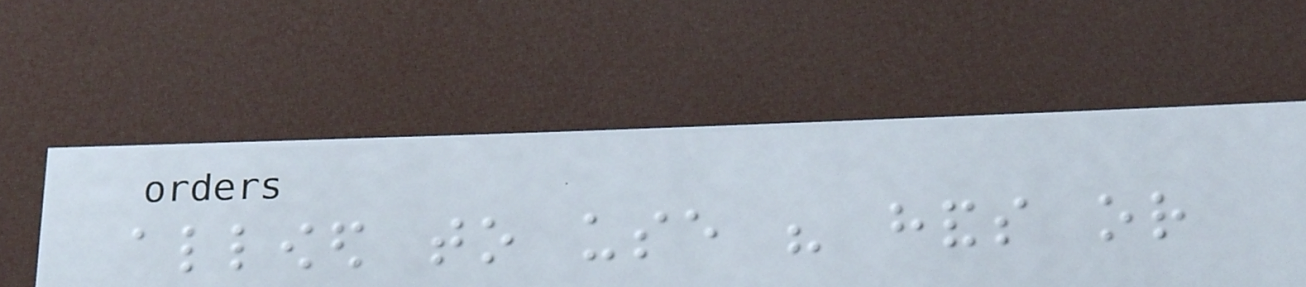allowed to use his hands or
